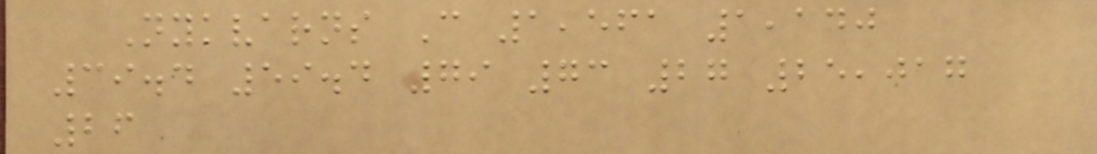Nykvarns C 1,561 1,140
39.4 59.4 79 73 27 25,017
26
